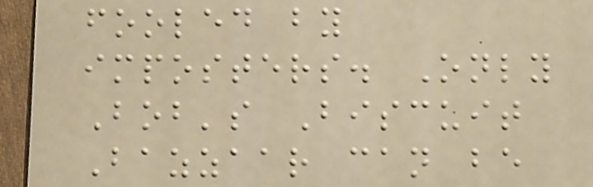fooled by
imposters. Only
Bob's Biscuit
Bazzaar can be
